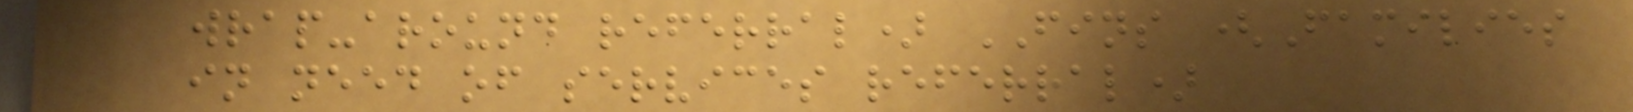wrap-around referral) FINS (Families
in need of services referral)
